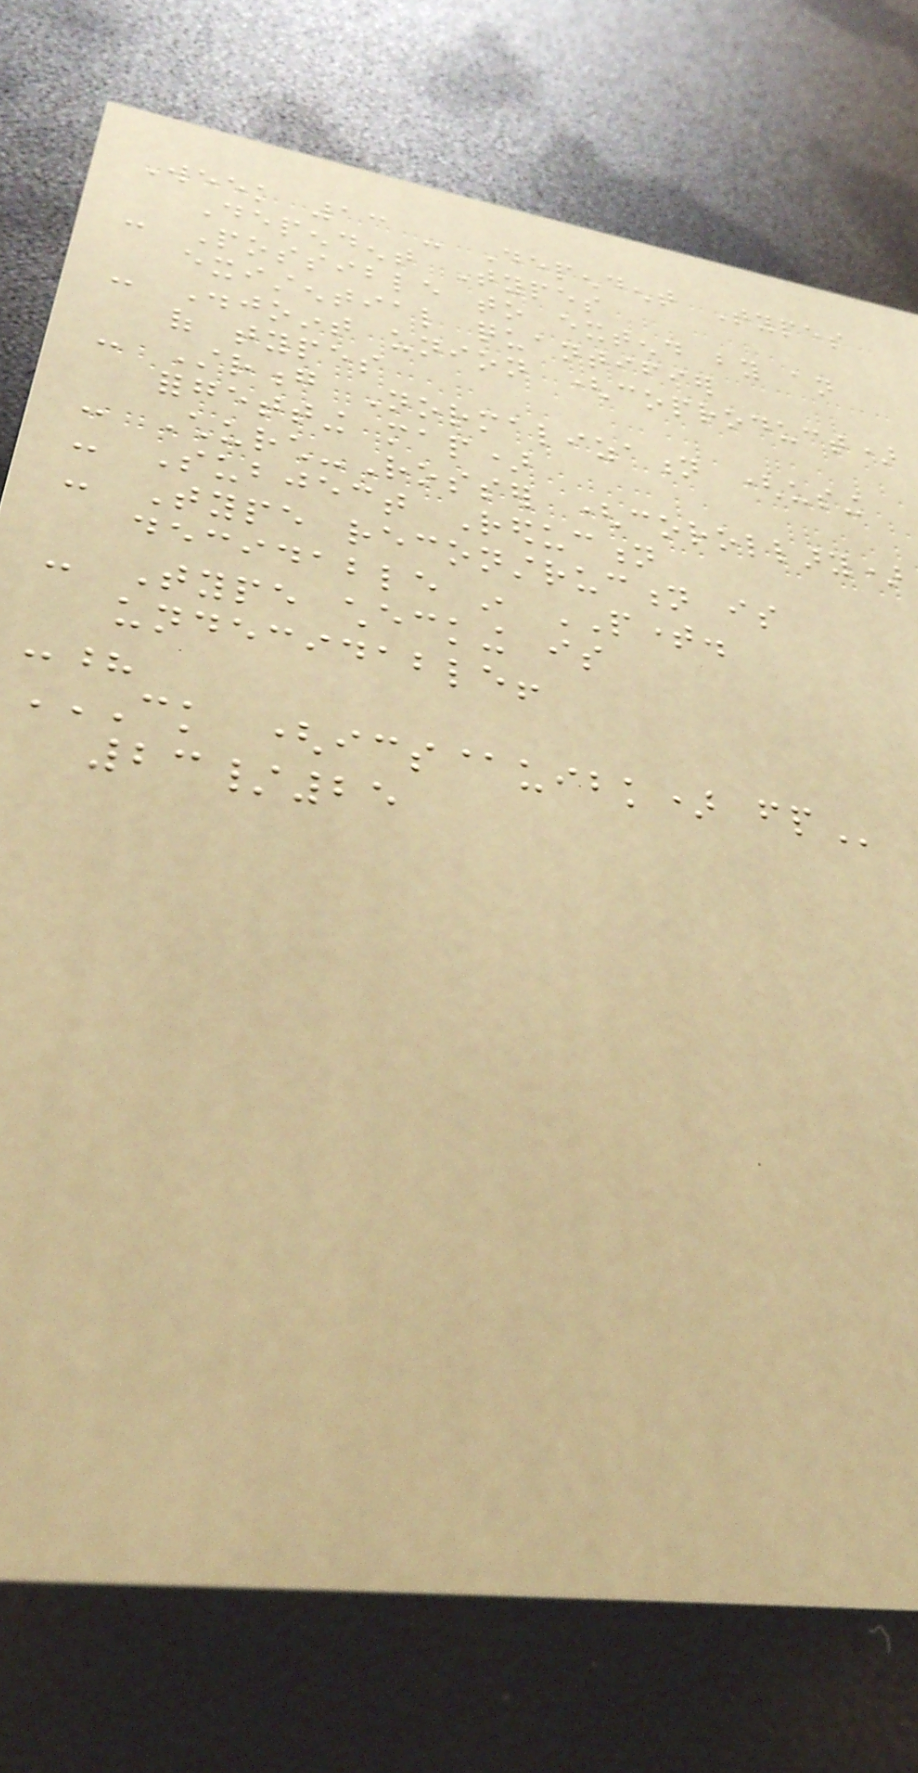Week 13 - Dependent Types
Dependent Types
- Possible to extend by an
existential quantifier
- Disjoint union (coproduct)
of types
- Strong Normalization (using
forgetting map)
- Church-Rosser (corollary)
- Subject Reduction
- Type reconstruction is
decidable in PTIME.
- Type checking is
undecidable!
-?
CK (ICS@UIBK) FP
23/25
